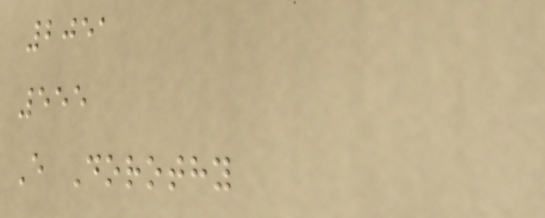2051
555
E Dorothy
